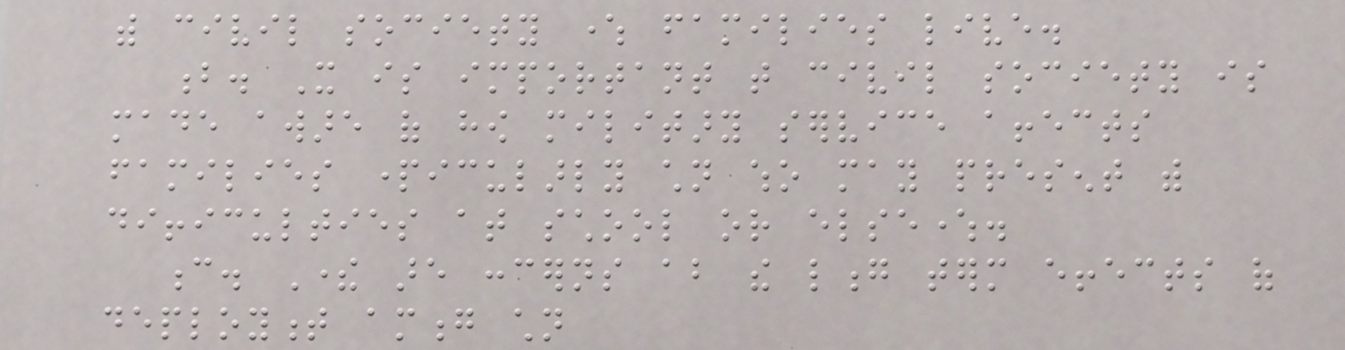with civil society where families live.
b. It is important that civil society is
made aware of how military service affects
families particularly children who may present with
difficulties at school or elsewhere.
c. There are concerns about the long term effects of
deployment among children
